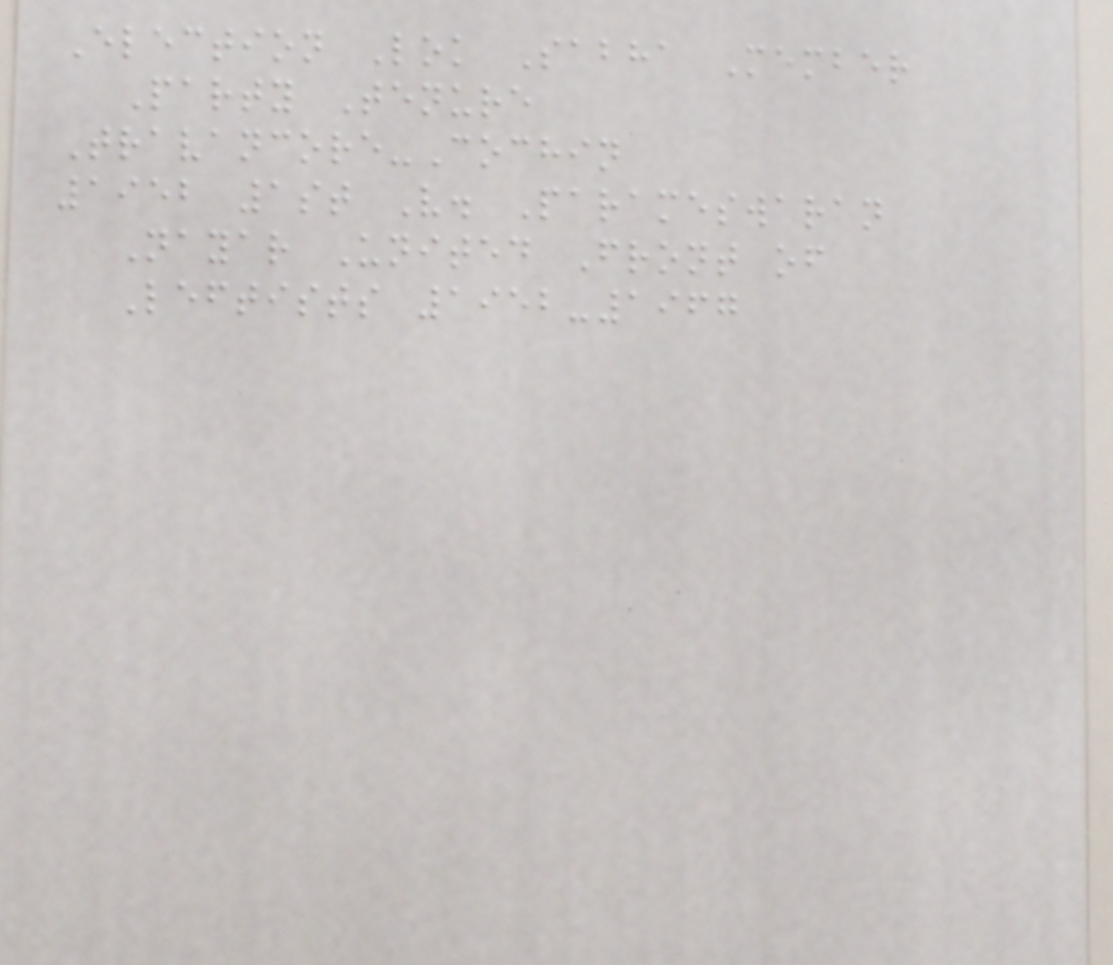Election Lok Sabha Member
Party Tenure
Travancore-Cochin
1952 1st V. Parameswaran
Nayar United Front of
Leftists 1952-1967
